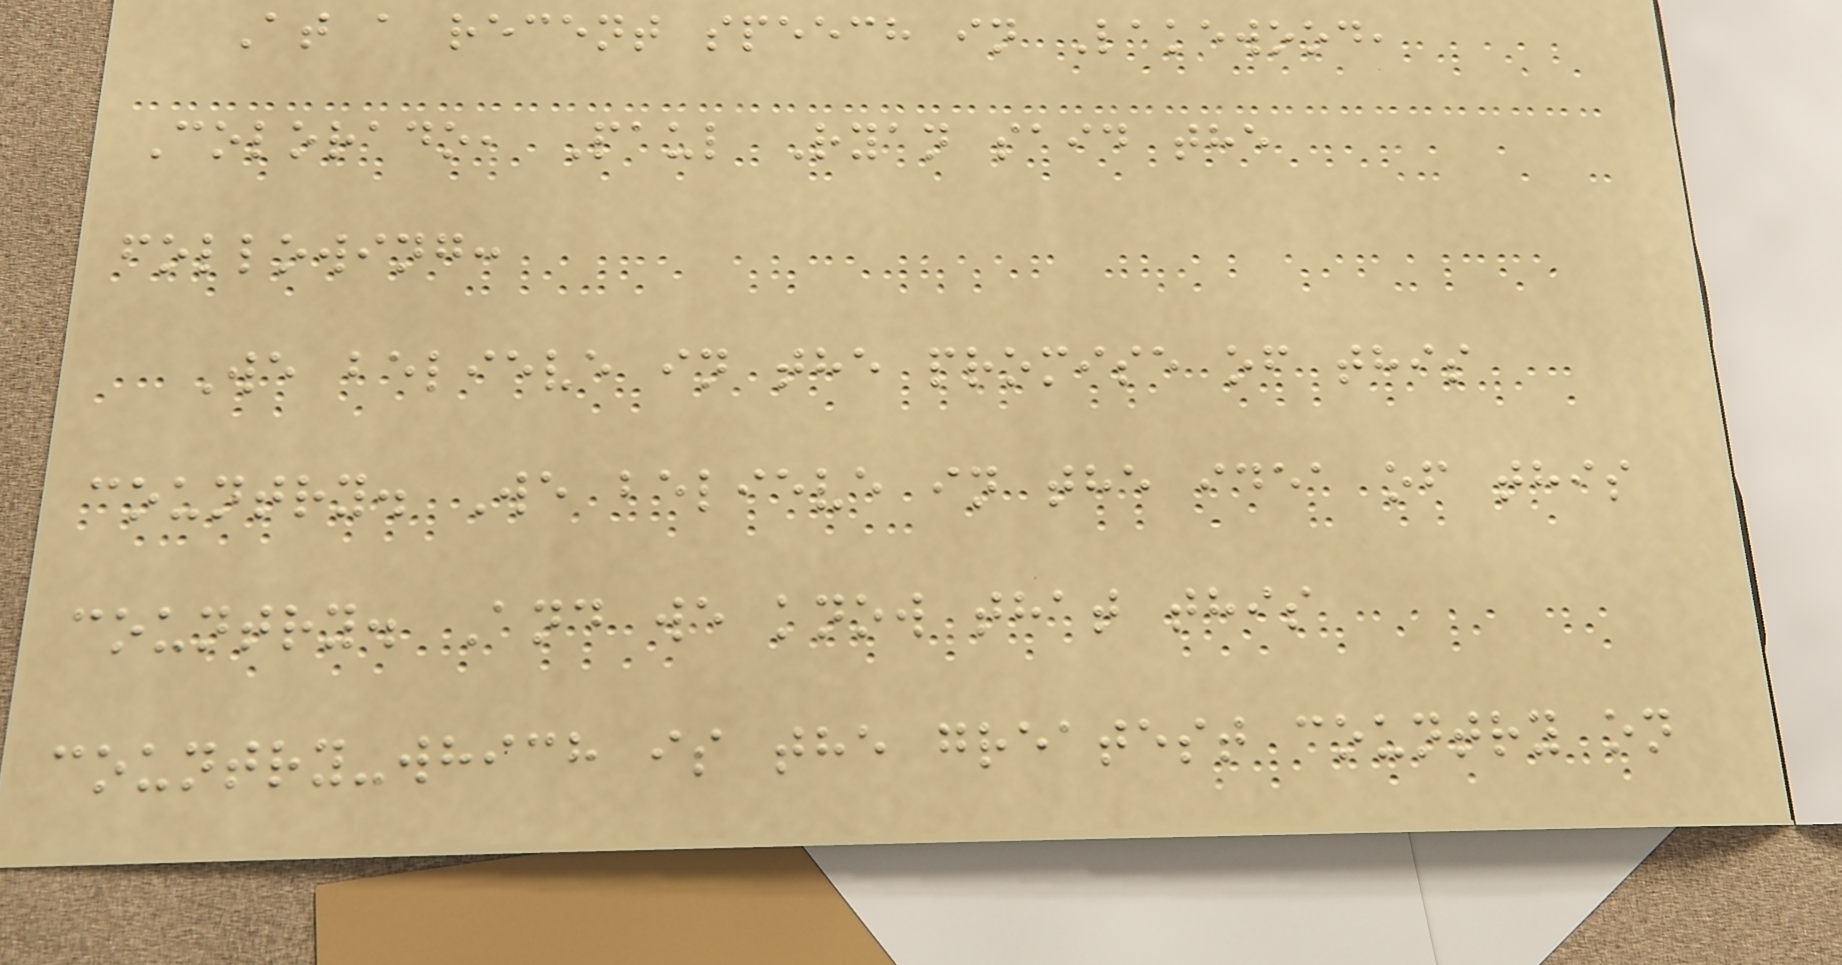At a recent speech in Lakewood,
Colorado, Paul Ryan said the
following:
We believe in the promise of this
country. We believe in the idea of this
country. And we know that this
country-which is the greatest country on
